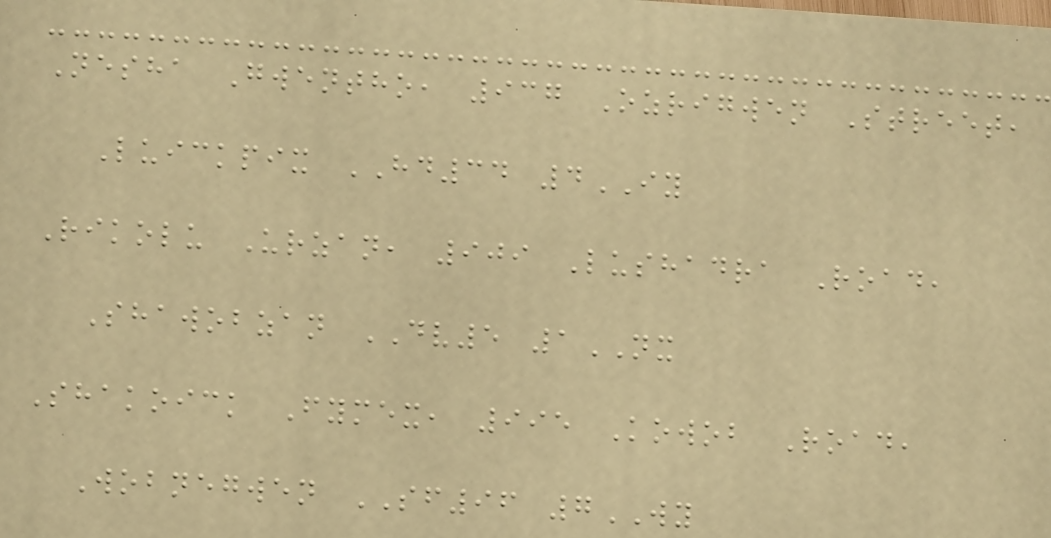Nesha Gwentho, 937 Ozrigwen Street,
Luickpix HD34 4IY
Rikolu Urzan, 909 Lushadra Road,
Shawobzan DV5 1NX
Shakoick Fymex, 995 Kowob Road,
Wobnegwen SF96 7WY
